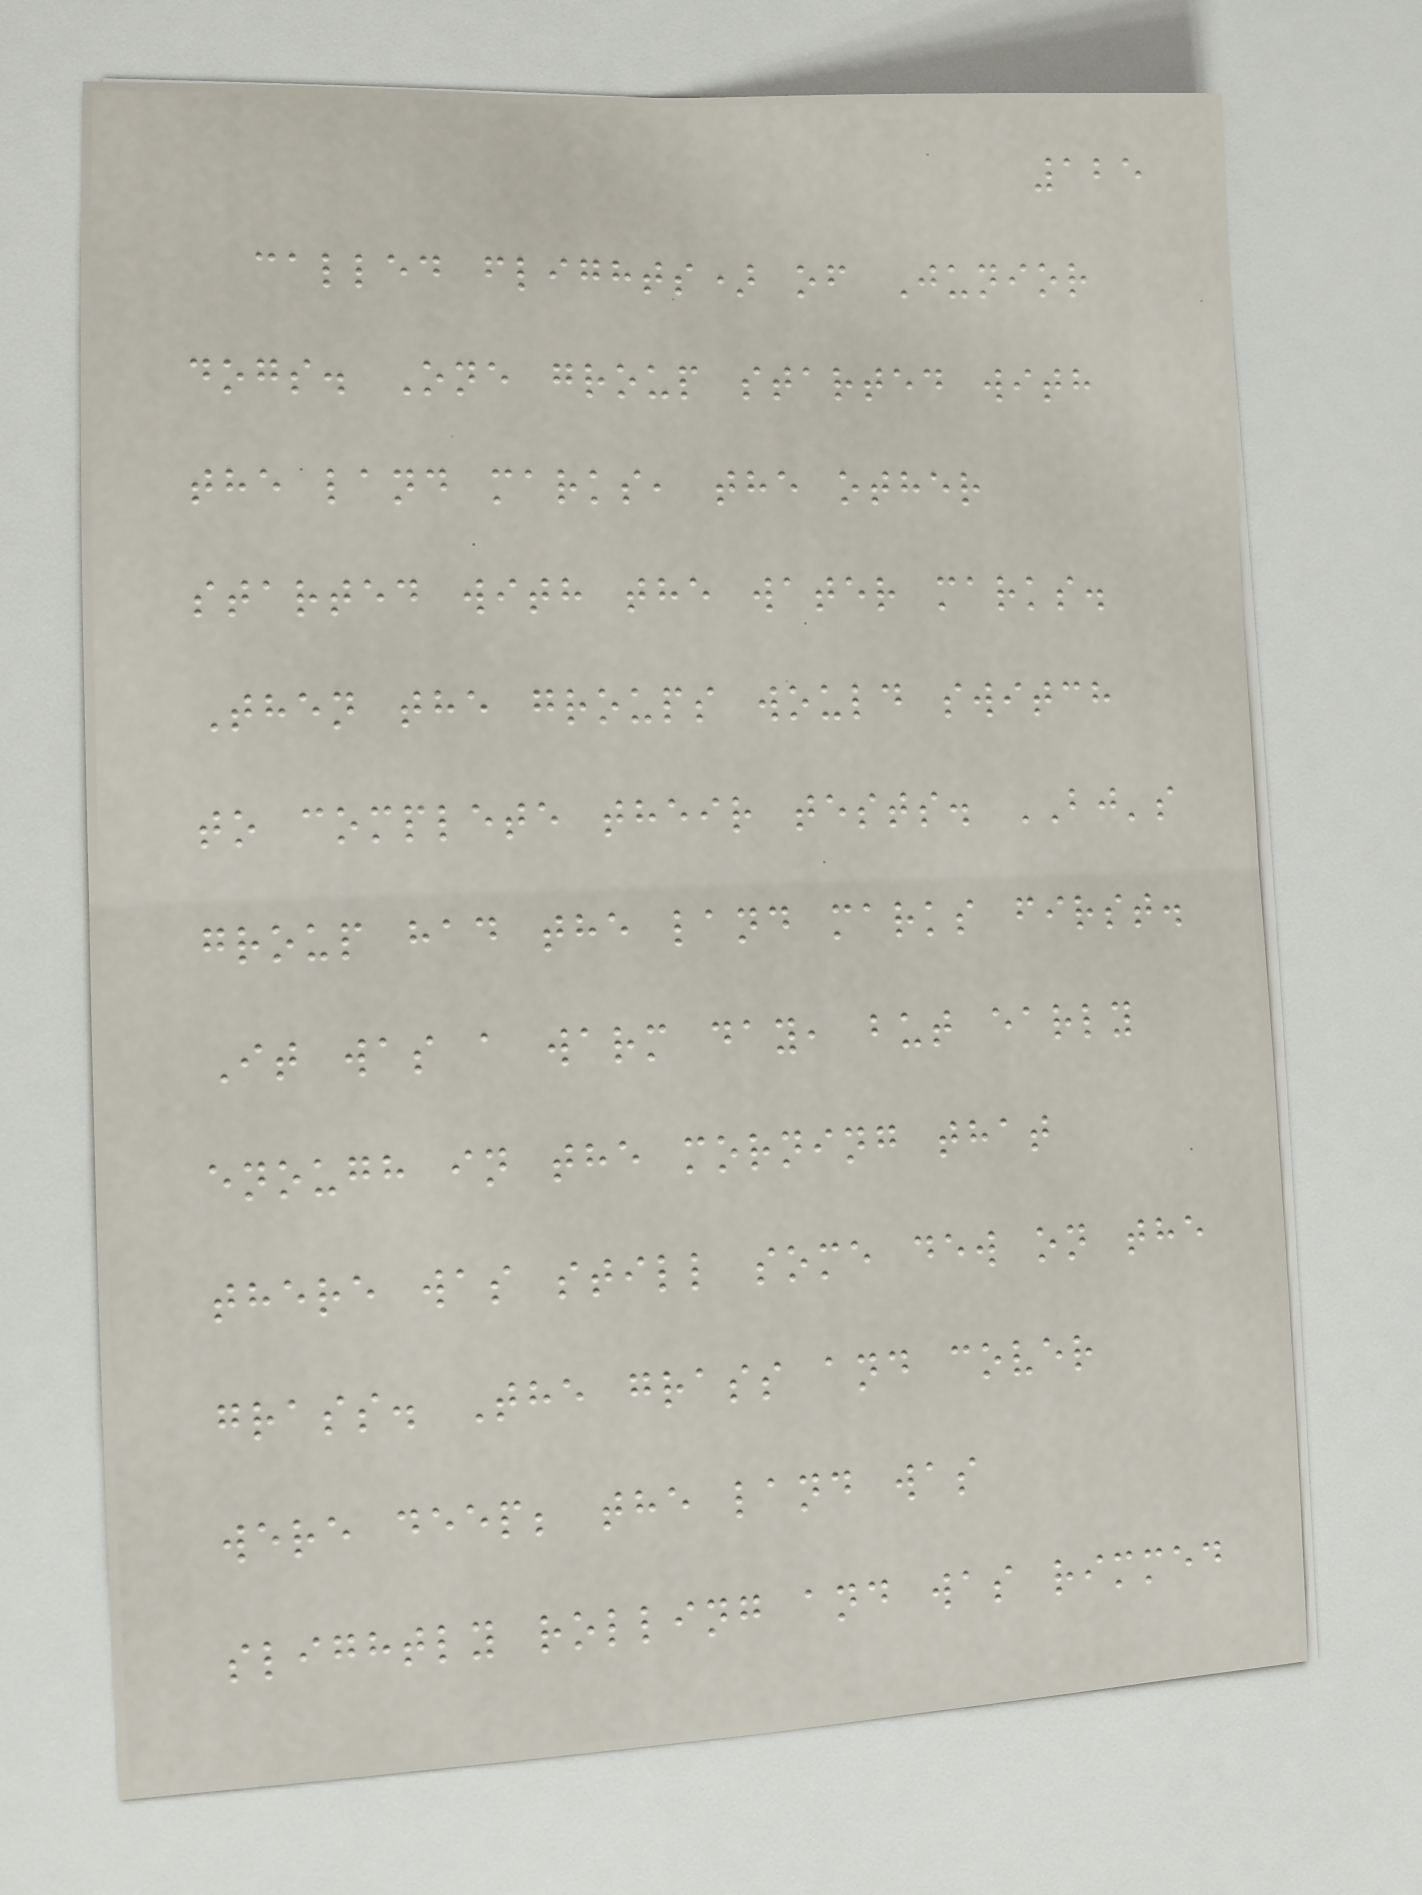125
called flights) of Junior
dogs. One group started with
the land marks, the other
started with the water marks.
Then the groups would switch
to complete their tests. BJ's
group had the land marks first.
It was a warm day, but early
enough in the morning that
there was still some dew on the
grass. The grass and cover
were deep; the land was
slightly rolling and was rimmed
